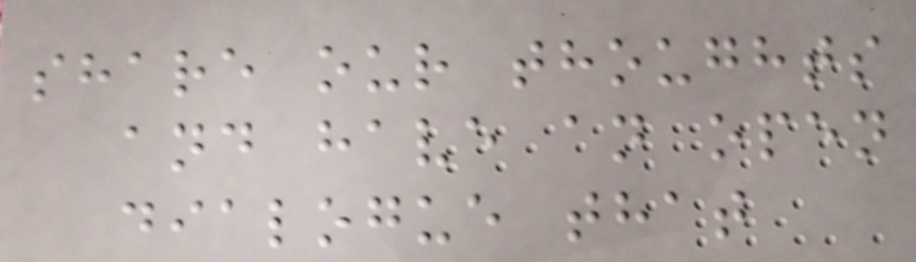share our thoughts
and have an open
dialogue that
